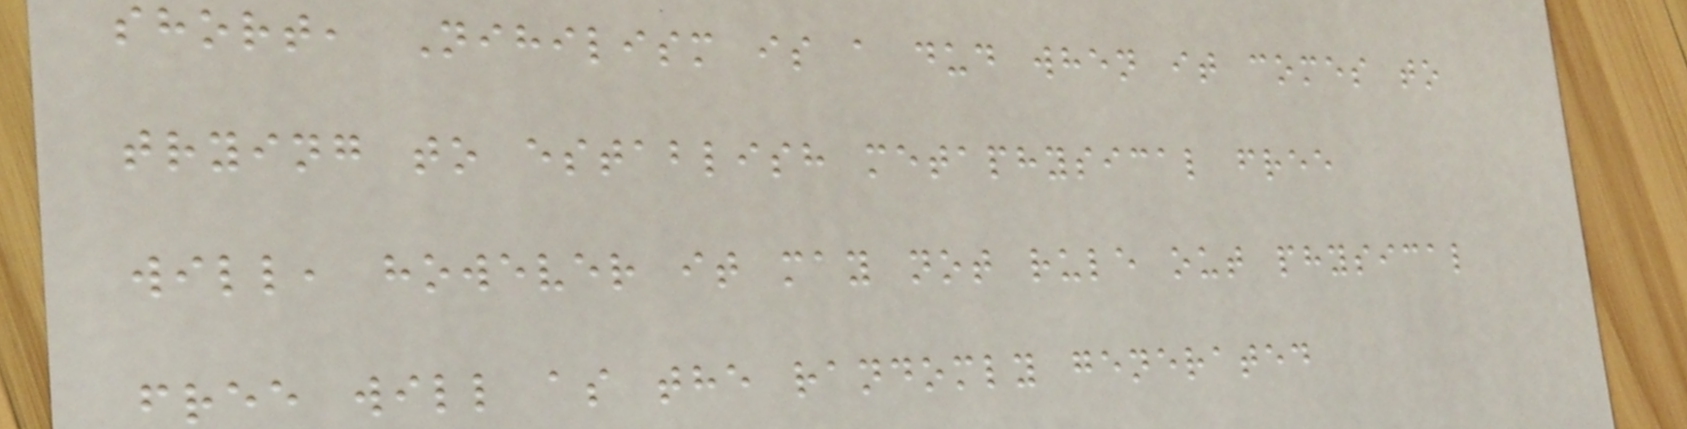short, Nihilism is a dud when it comes to
trying to establish metaphysical free
will, however it may not rule out physical
free will as the randomly generated
